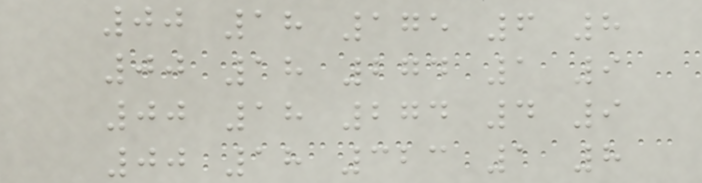00 18 175 6 8
00 18 274 1 9
00 18 274 4 9
00 18 323 1 8
